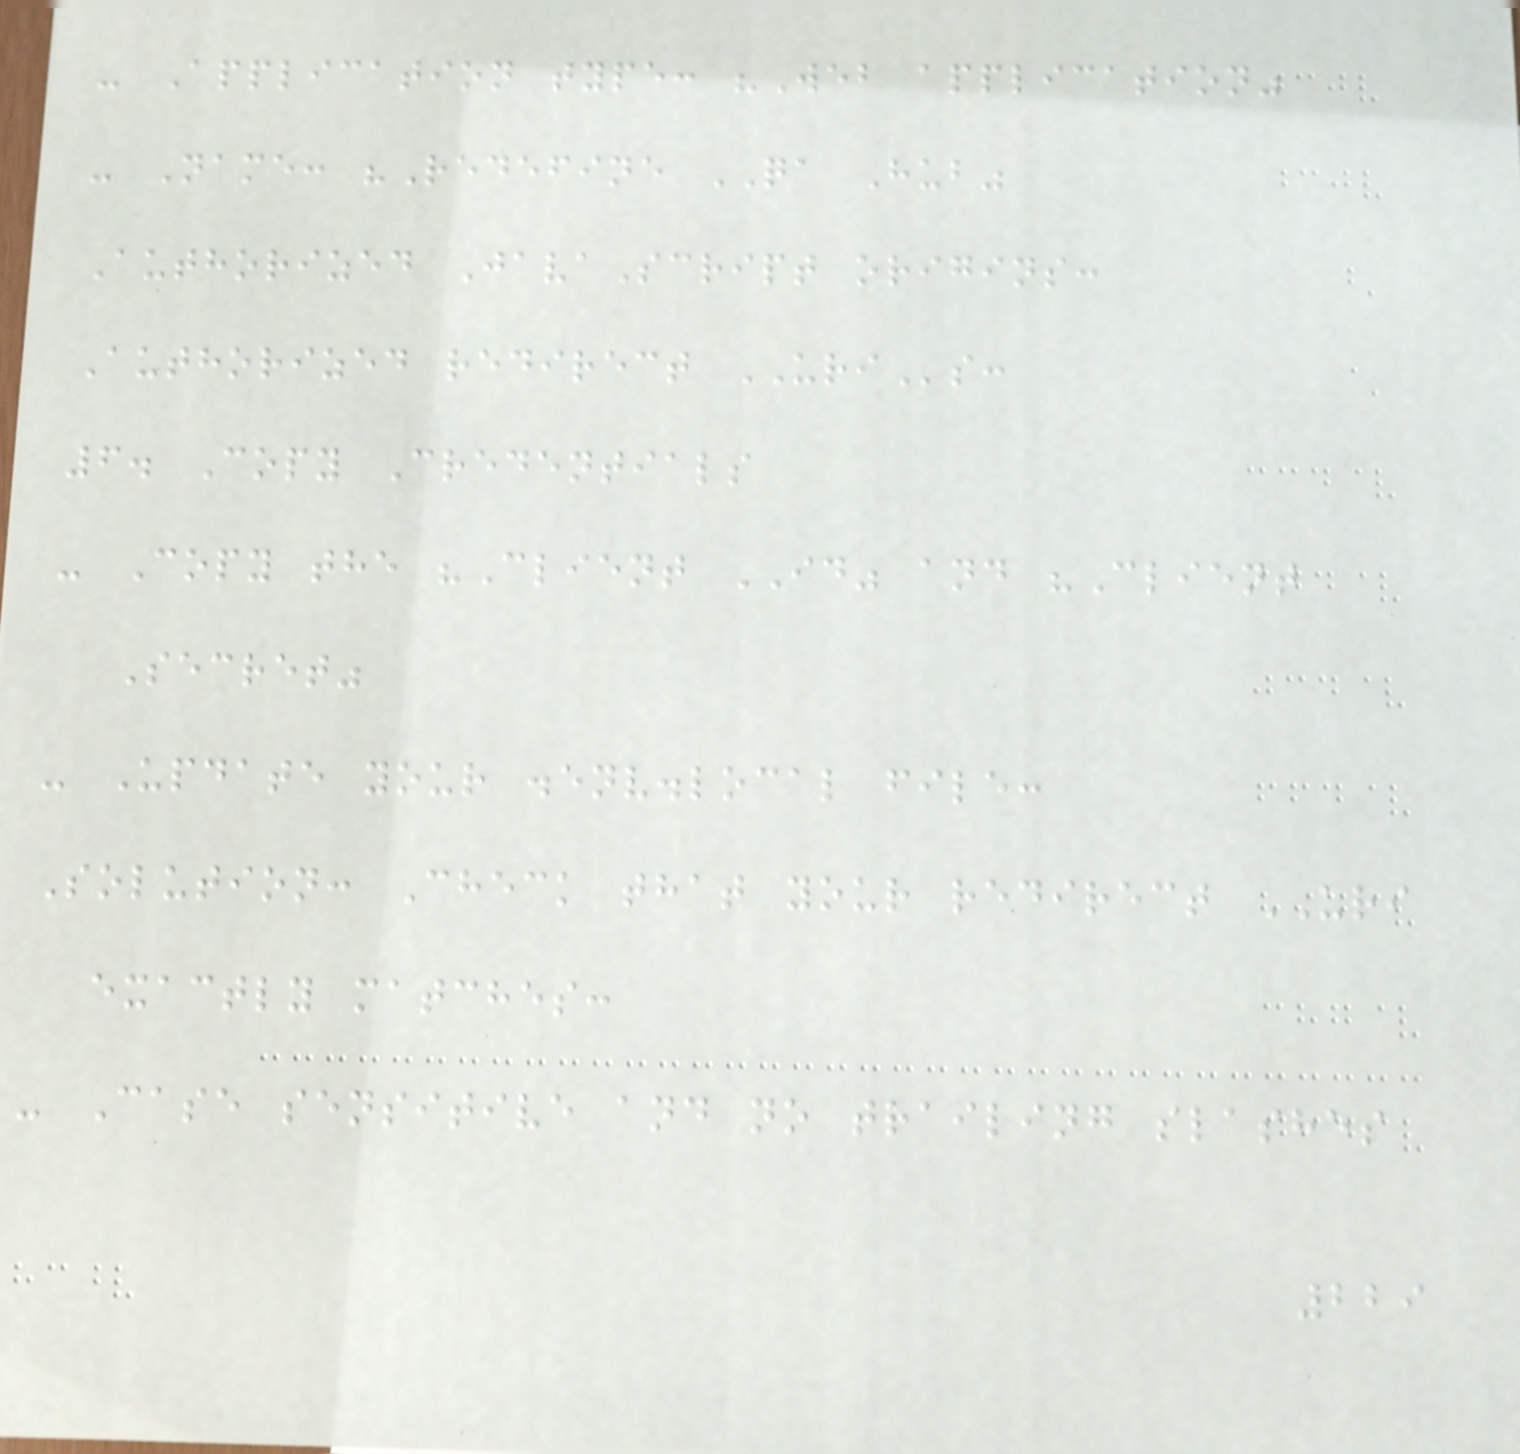- Application type: "Web application"
- Name: "Redefine QA Hub"
Authorized JavaScript origins:
Authorized redirect URIs:
6. Copy Credentials
- Copy the "Client ID" and "Client
Secret"
- Update your .env.local file:
Solution: Check that your redirect URI
exactly matches:
- Case sensitive and no trailing slashes
229
